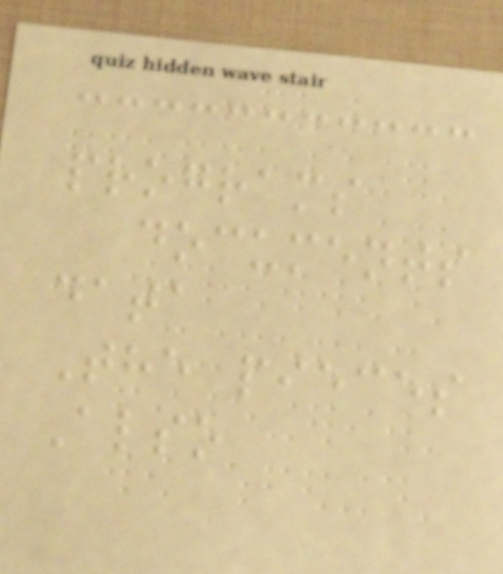programs
documents
data
The pieces
Also
